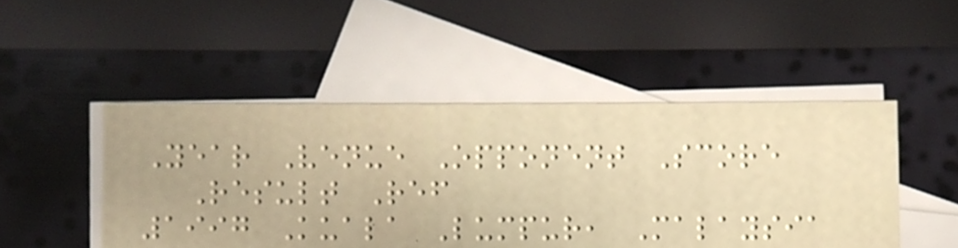Year Venue Opponent Score
Result Ref
1997 Kuala Lumpur, Malaysia
